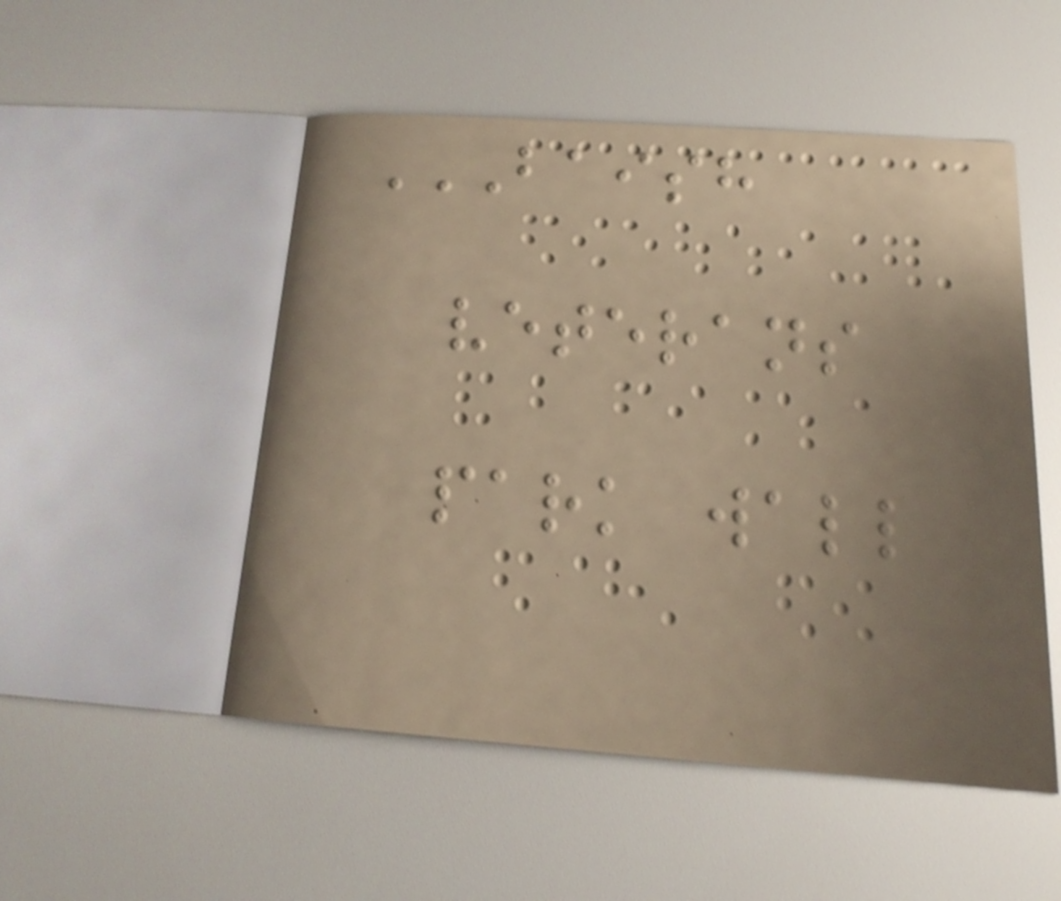BAISH
VETERANS
PARK WALL
